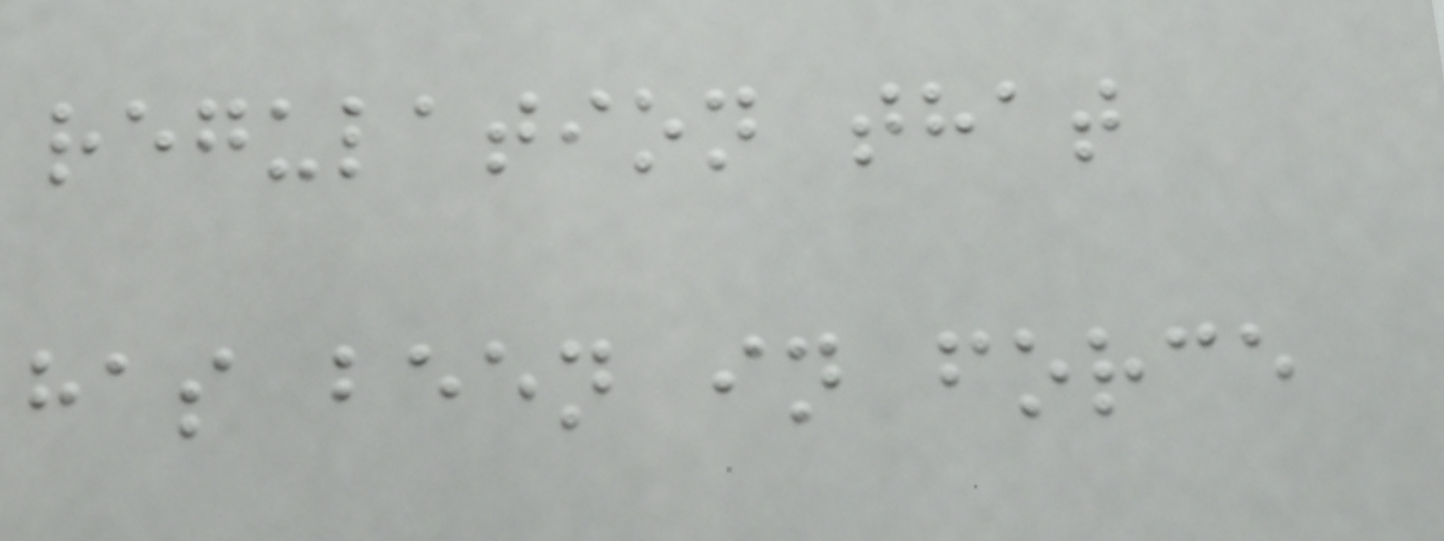regulation that
has been in force
